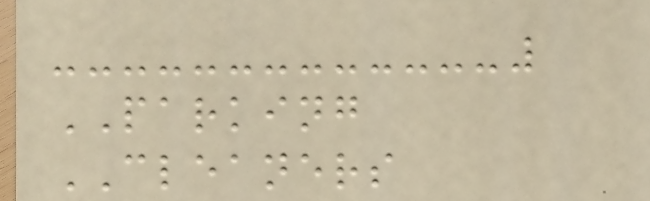PARKING
CLEANERS
